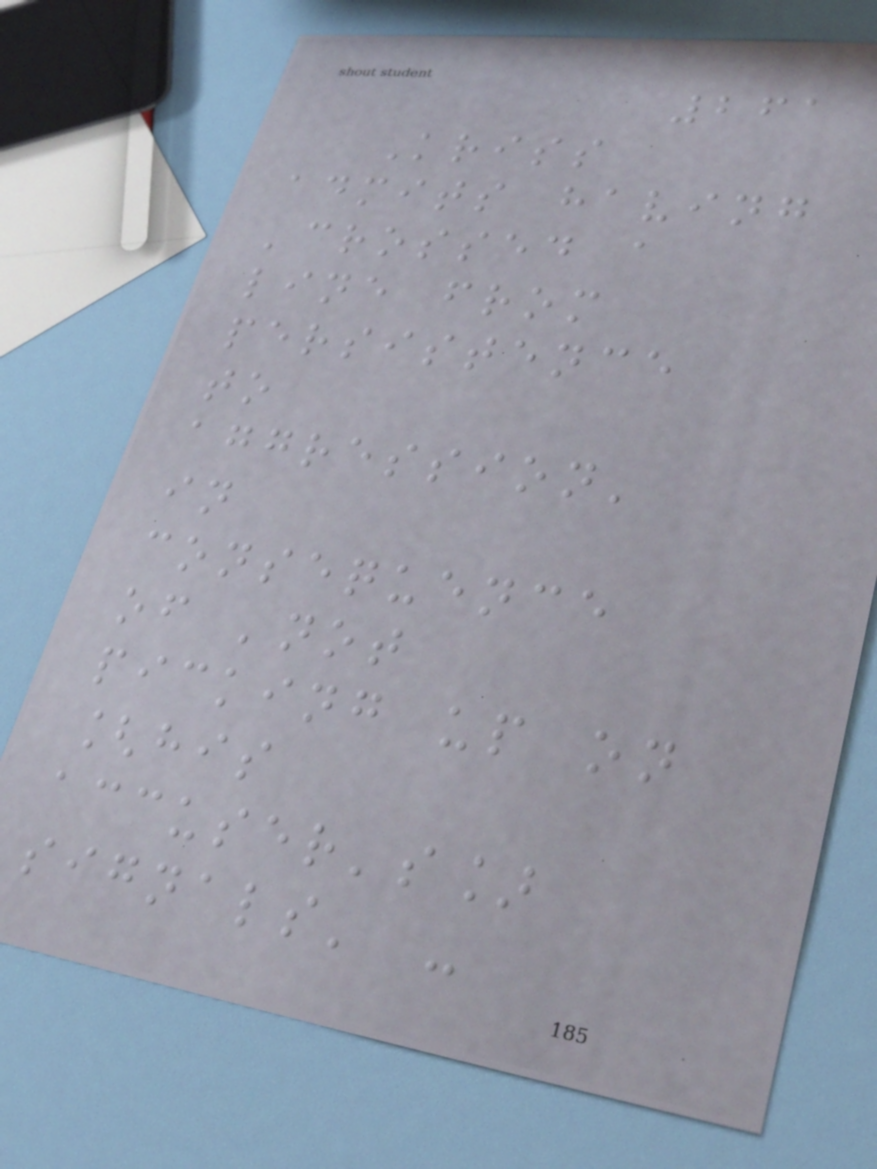261
Kriss
admits having
'crossed a
line from
persistence
to
aggression'
in
consequence
of 'not
picking up on
[his
accuser's]
signals' -
